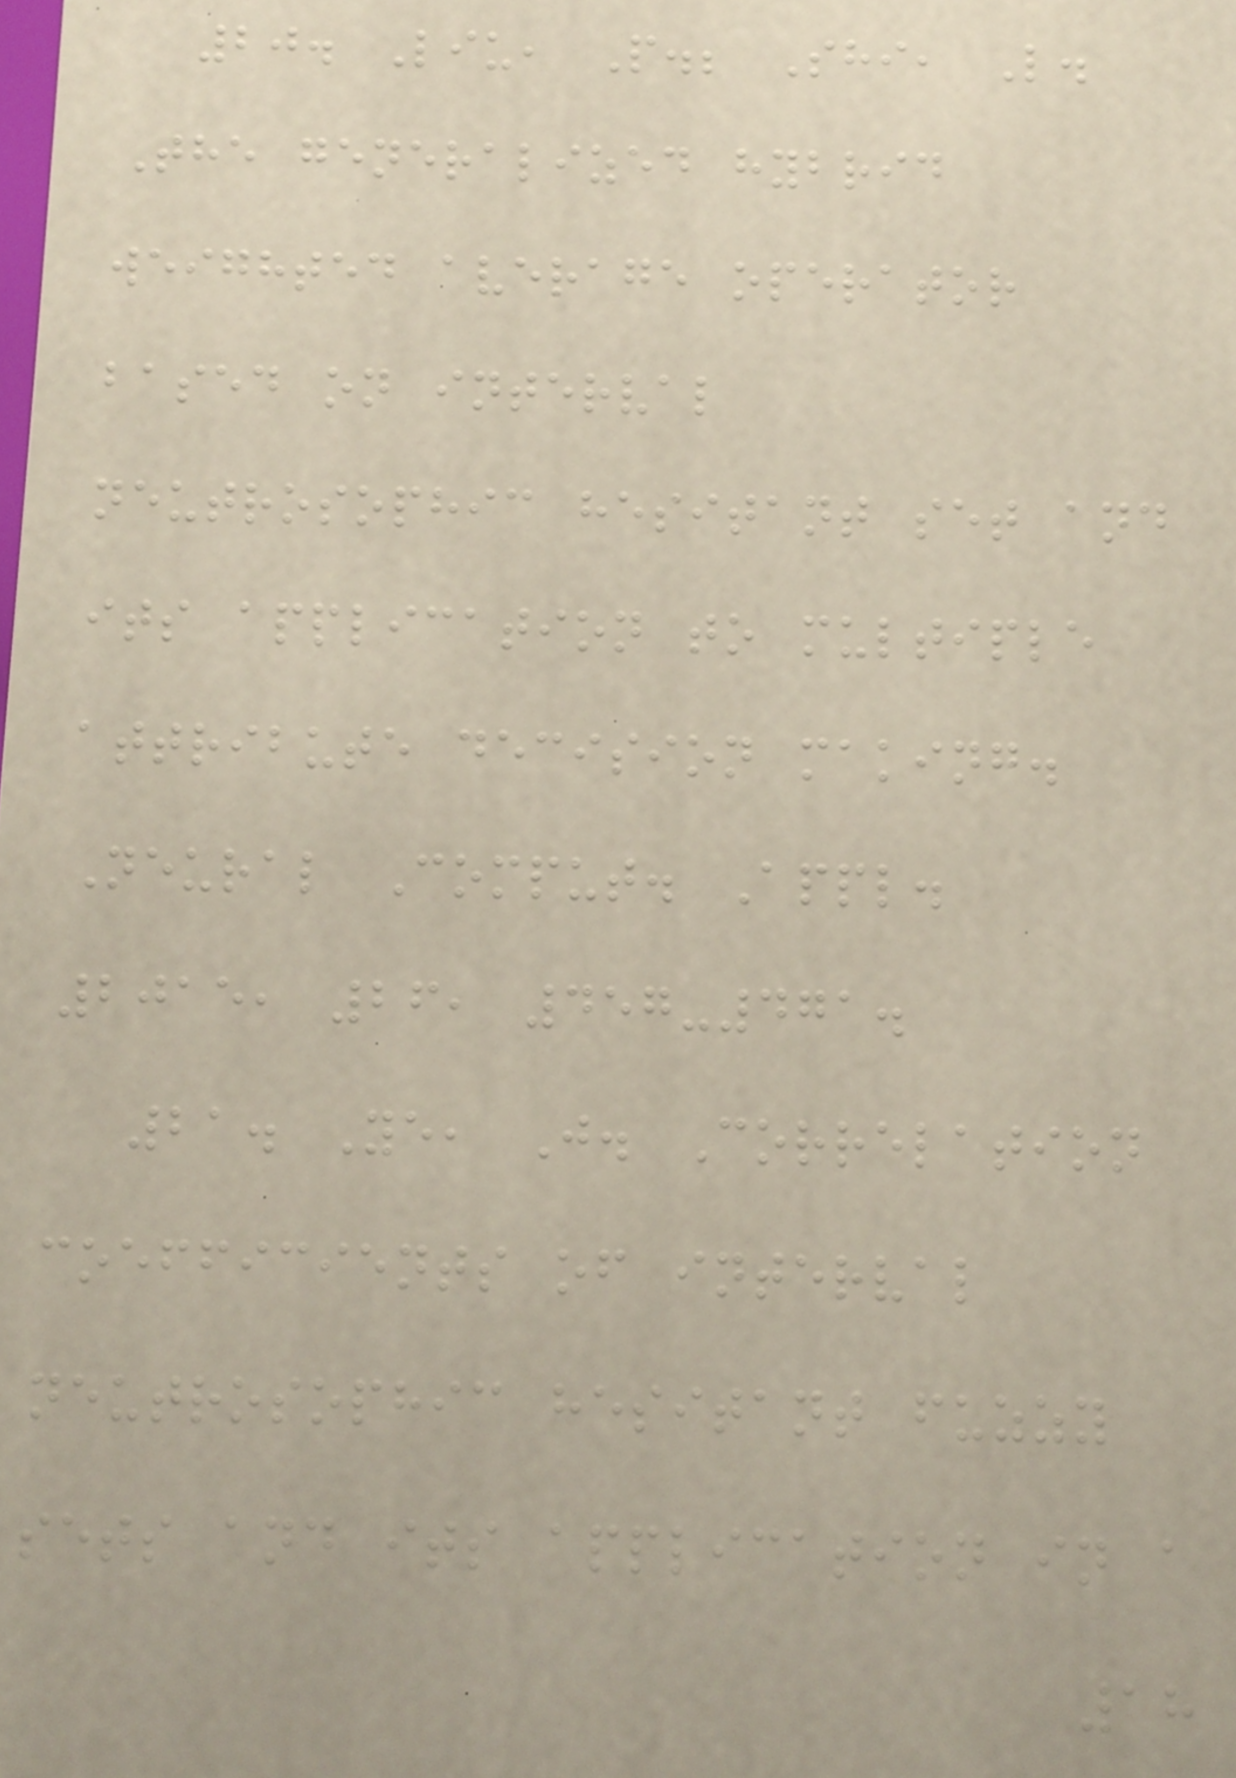20. Liu, P.; Shi, L.
The generalized hybrid
weighted average operator
based on interval
neutrosophic hesitant set and
its application to multiple
attribute decision making.
Neural Comput. Appl.
2015, 26, 457-471.
21. Ye, J. Correlation
coefficients of interval
neutrosophic hesitant fuzzy
sets and its application in a
18
